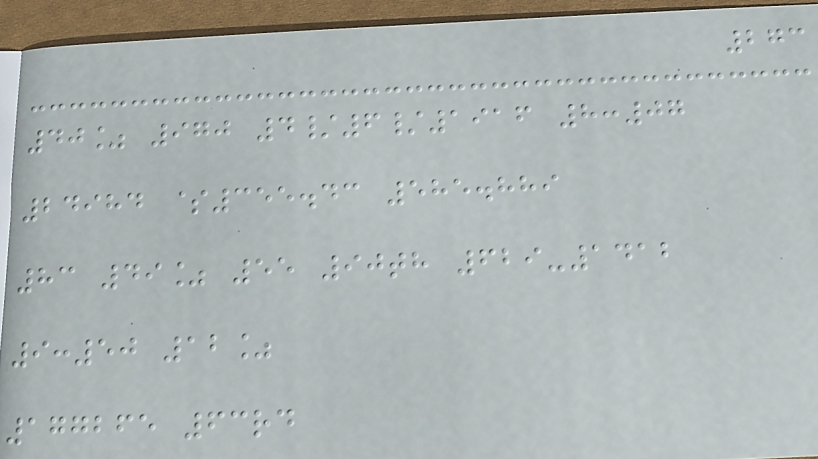273
40% 970 4/6/1916 8:07
24984 $355.43 585.889
83 49% 55 90th 629-1412
9:50 12%
177265 63rd
